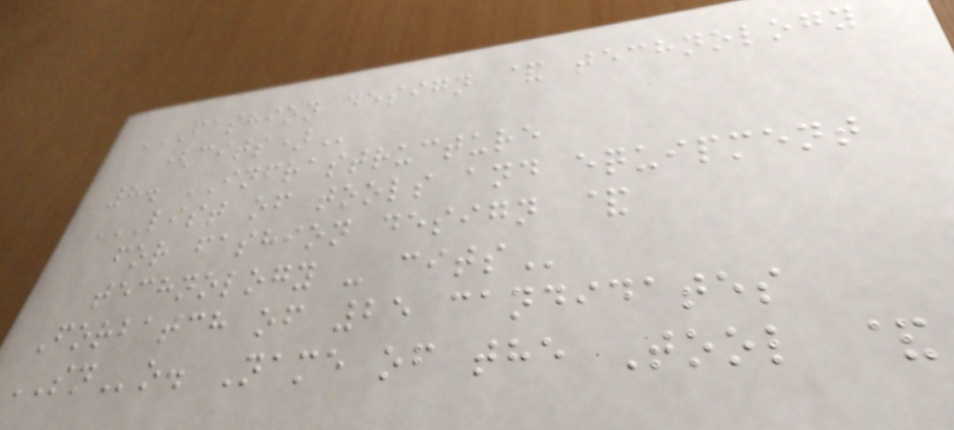FASHION DESIGN & TECHNOLOGY
(CITS)
8. INFRASTRUCTURE
LIST OF TOOLS AND EQUIPMENT
FOR FASHION DESIGN &
TECHNOLOGY - CITS
Forbatch of 25 candidates
SNo. Name of the Tool &
